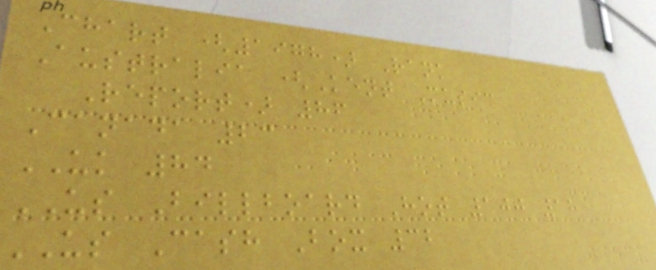Chart (1978) Rank
Australia (Kent Music
Report) 86
Canada 23
UK 84
US Billboard Hot 100 18
US Cash Box 32
